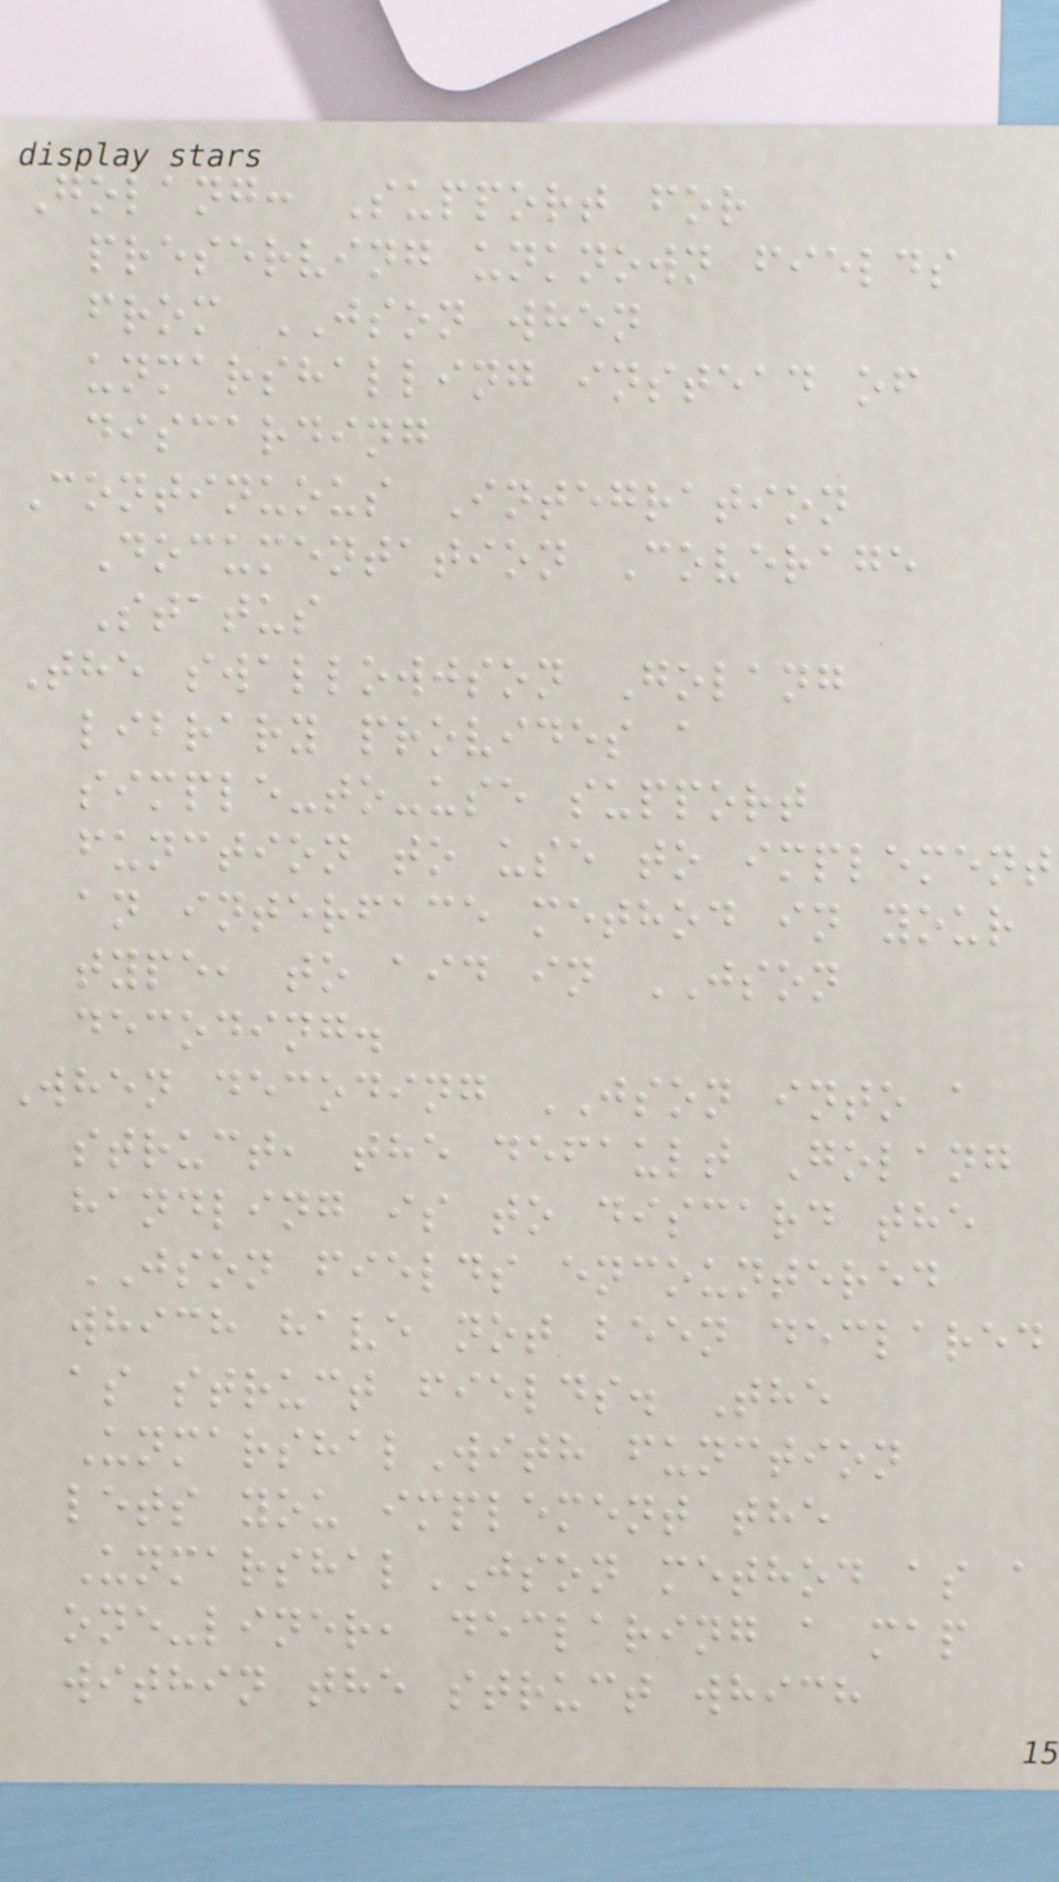Golang: Support for
preserving unknown fields
from JSON when
unmarshalling instead of
discarding
Continuous Integration
Documentation Coverage
Status
The swallowjson Golang
library provides a
simple-to-use support
function to use to implement
an interface method in your
type, to aid in JSON
decoding.
When decoding JSON into a
struct, the default Golang
handling is to discard the
JSON fields encountered
which have not been declared
as struct fields. The
UnmarshalWith function
lets you implement the
UnmarshalJSON method as a
one-liner, declaring a map
within the struct which
